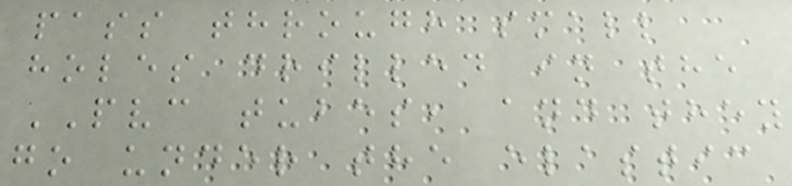pass through small
holes drilled in the
PVC tubes, and they
go under the elastic
